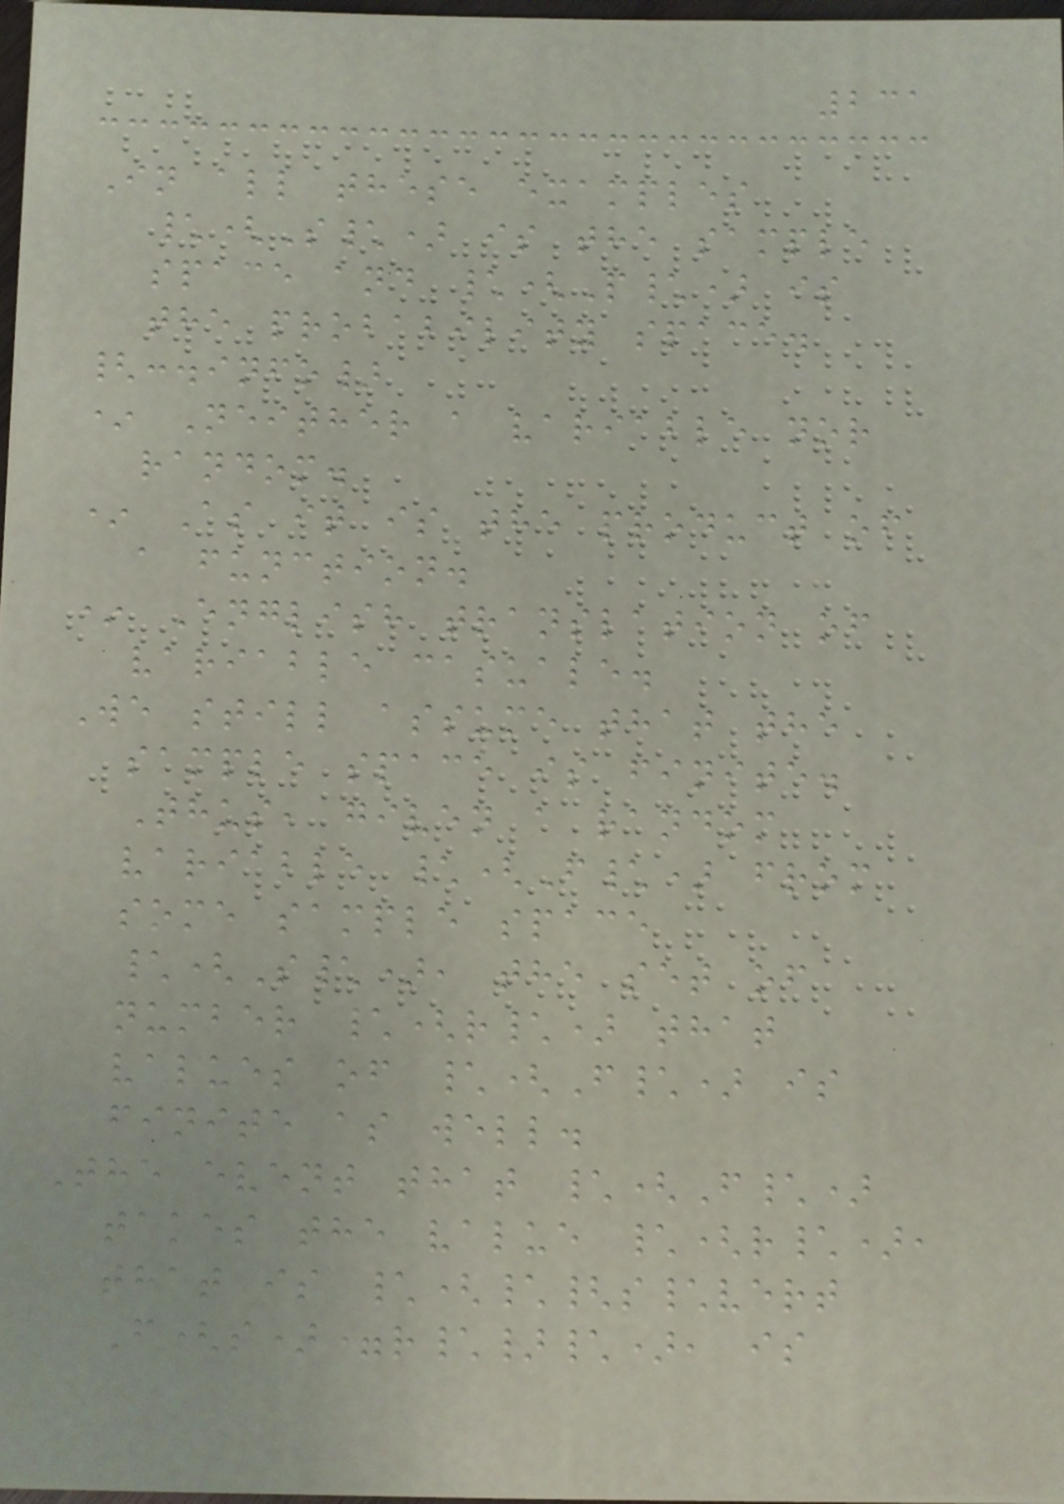231
In all these examples
\(S\) is the sample
space and \(P\) is
the probability space.
{:.info}
* Neither a variable nor
random.
* As it is the product of
a function.
* English translation of
variable casuale.
We still assume that the
sample space is finite.
Thus, given a random
variable \(F\) from
some sample space
\(S\), the set of
number \(r\) that
values of \(F\) is
finite as well.
The event that \(F\)
takes the value \(r\),
that is \(\{s\vert
F(s)=r\}\), is
